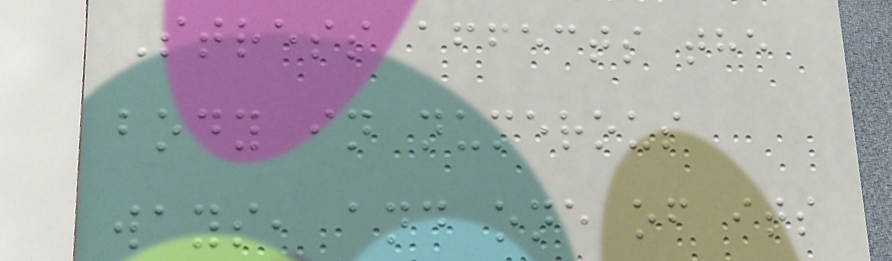Stress affects the
body in numerous
ways, and one of its
